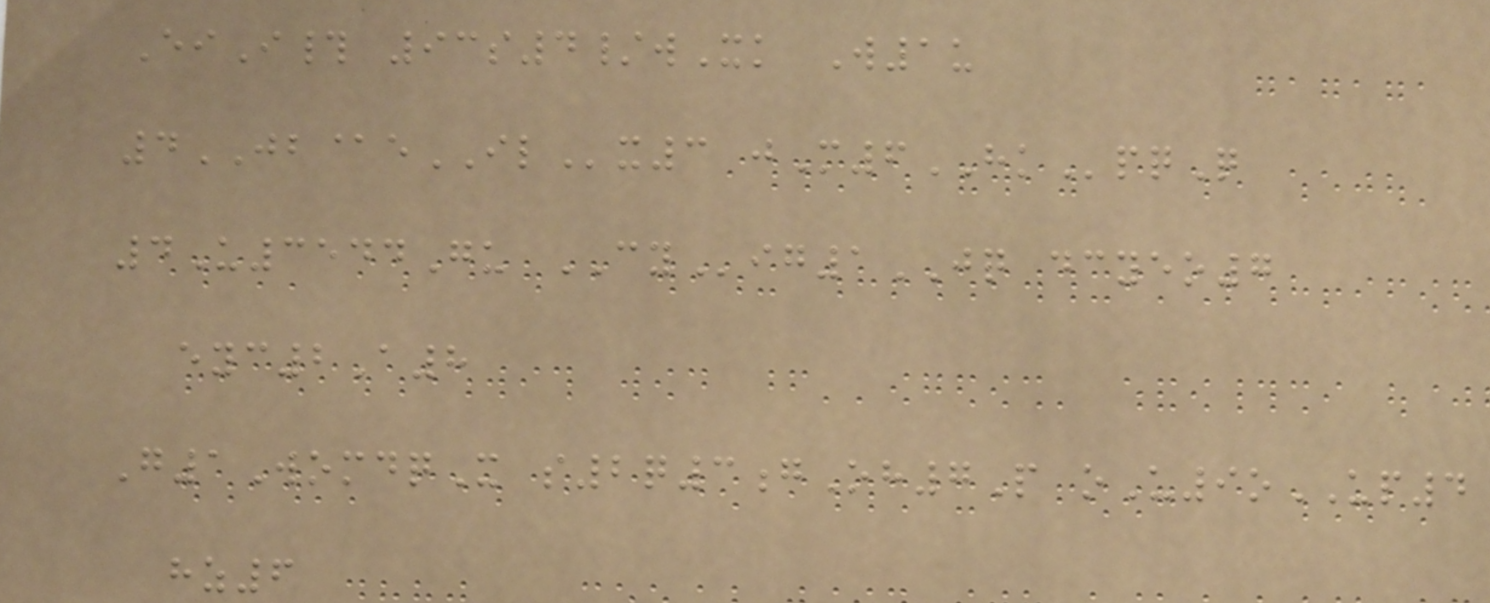EiI# 93s4/wXk W1u
4JB@eILx3 jM6HKpqQ
4U3544Gu CYig1JQ dcyeo7
eyc2A8
G1WomdqX s2q3gOh7P oU9oUP4
hz6
